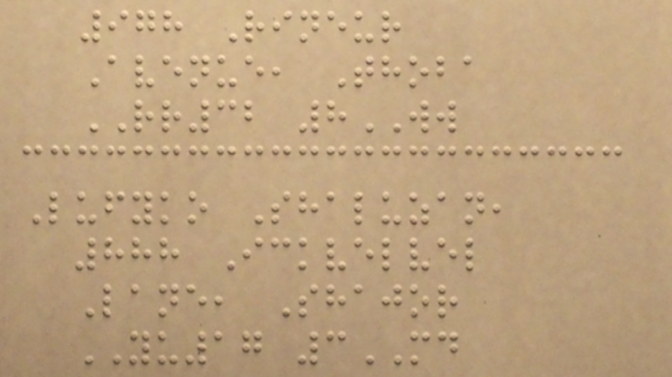978 Rineur
Avenue, Thoba
RR32 8WW
Lufyko Shaluzan,
888 Ickvelvel
Lane, Shajor
YU17 3MD
